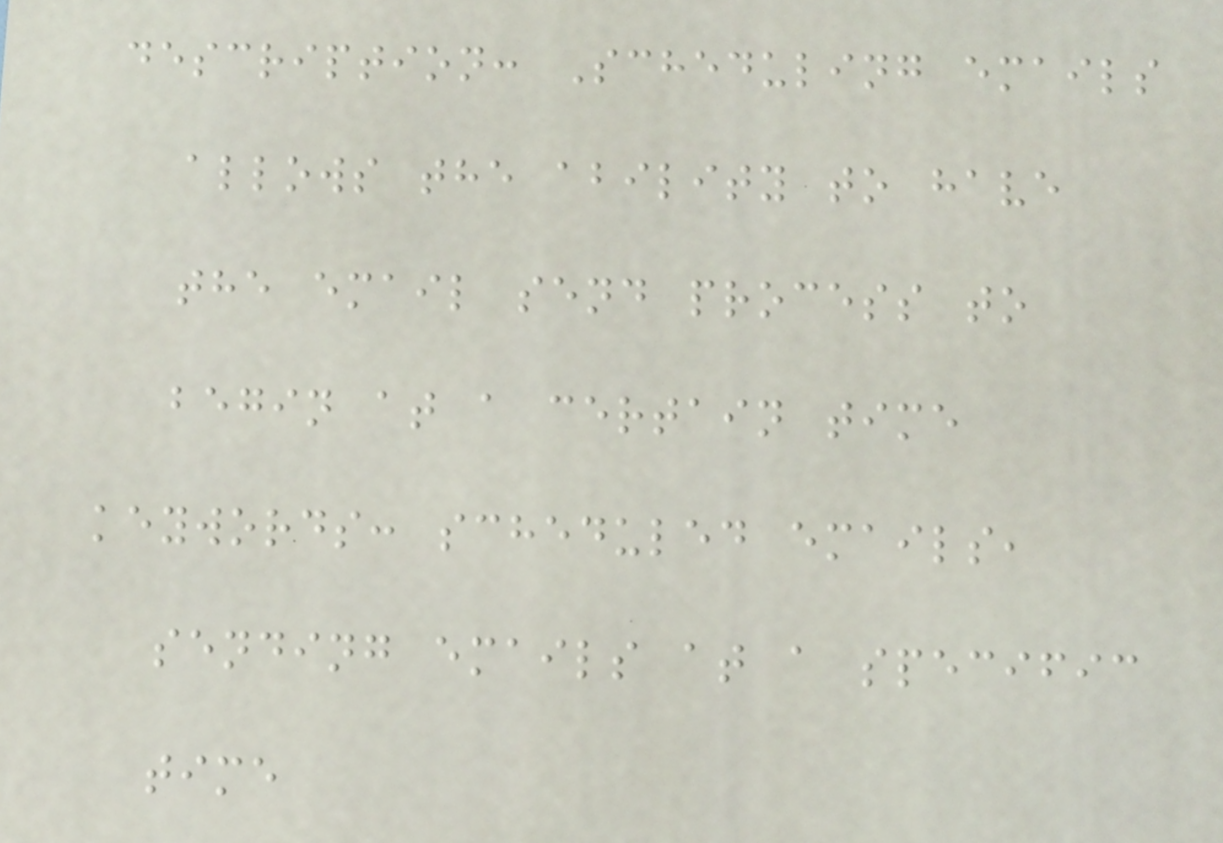description: Scheduling emails
allows the ability to have
the email send process to
begin at a certain time
keywords: scheduled emails,
sending emails at a specific
time
